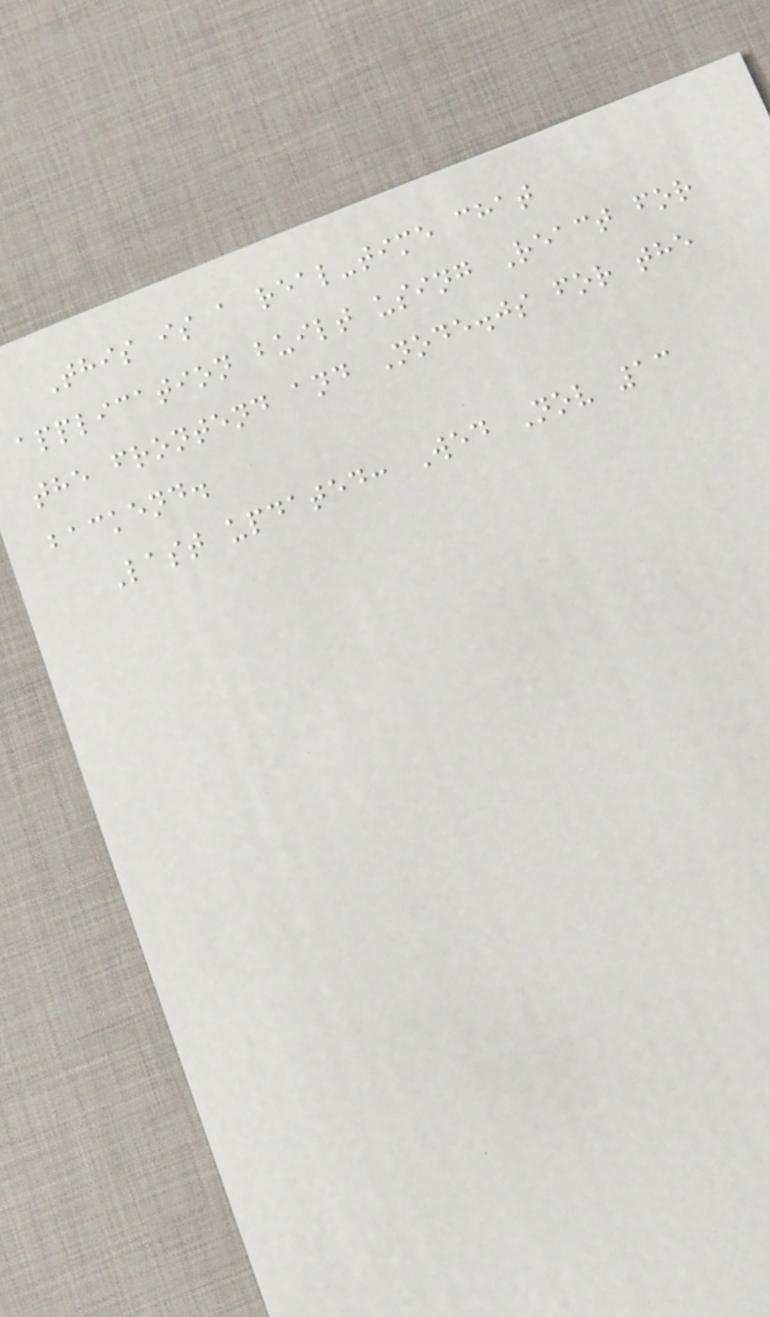This is a real-time chat
application built using React for
the frontend and Node.js for the
backend.
Last updated: Wed Nov 13
